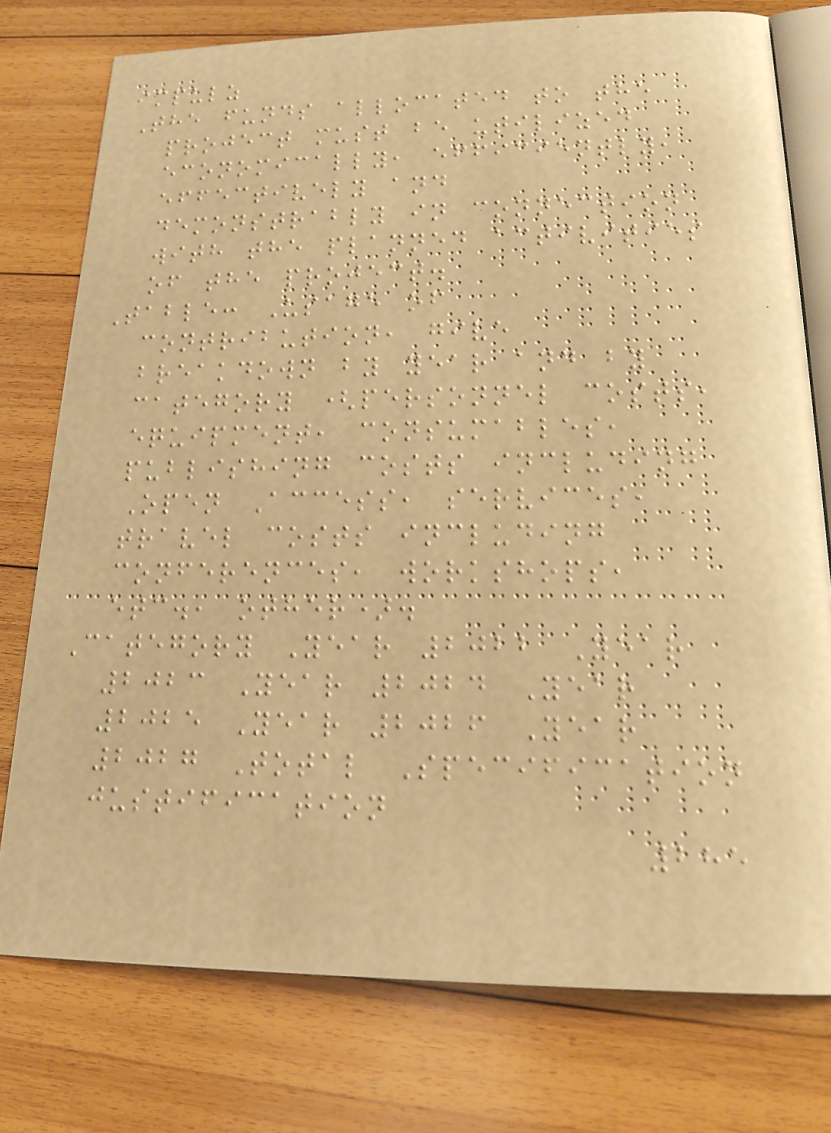impulz
The funds allocated to the
project must be utilized
economically, efficiently,
effectively and
demonstrably in connection
with the planned activities
of the project.
Table: Usage of
contribution, give
breakdown by year and by
category (personnel costs,
equipment, consumables,
publishing costs including
Open Access, services,
travel costs including
conferences, workshops,
etc., other).
Category Year 2022 Year
2023 Year 2024 Year
2025 Year 2026 Year
2027 Total Specification
justification
285
